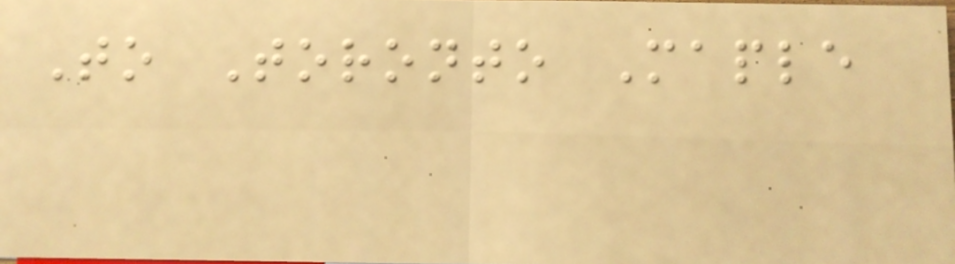To Toronto Maple
